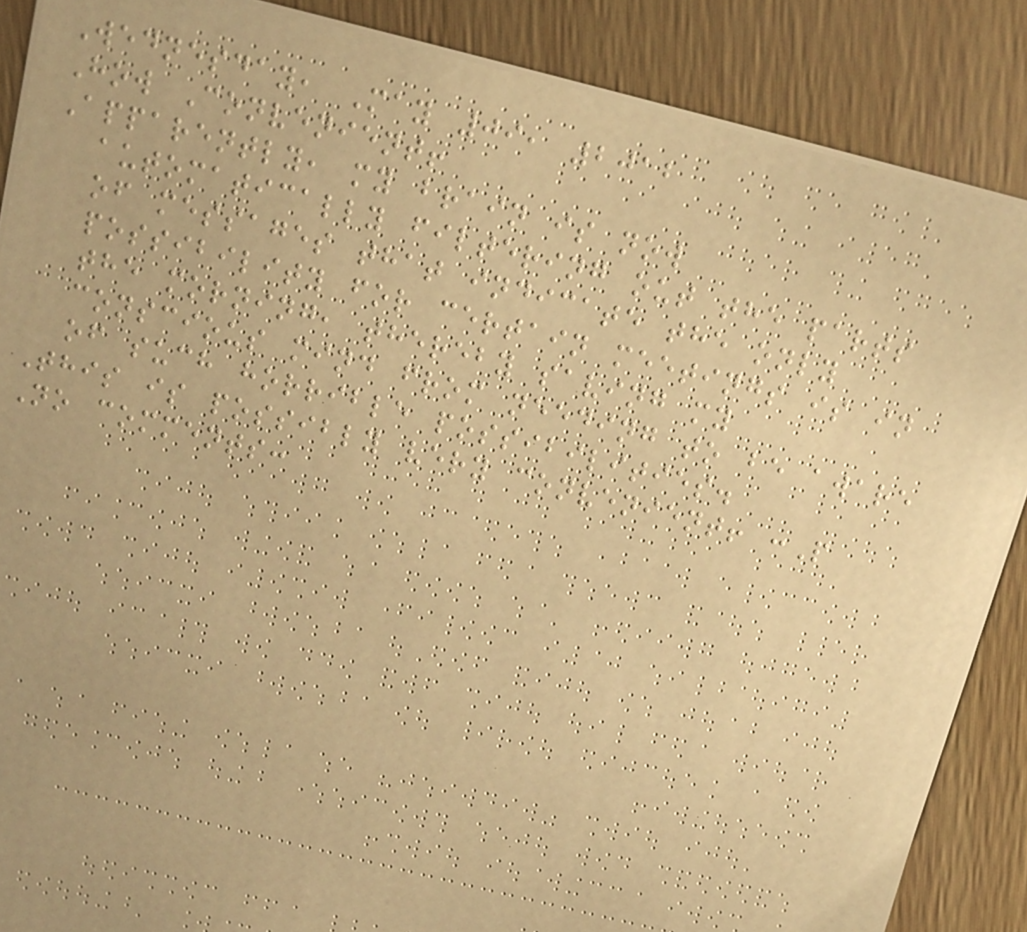Wednesday, May 09, 2012
How Convenient!
Apparently, my brain is now
automatically filtering out the parts
of messages that indicate the only
possibility for certain meetings is in
the morning, thereby saving my
conscious mind from needing to be aware
of such horrible possibilities.
This is possibly very convenient! :P
No comments:
